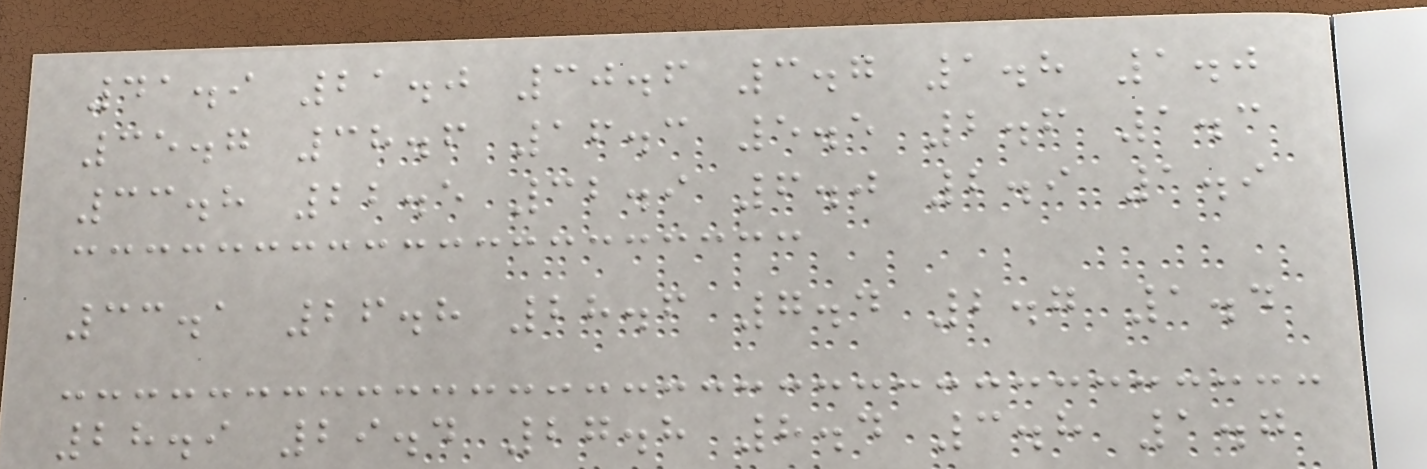41.9 21.0 30.6 3.7 1.8 1.0
35.7 38.6 16.3 5.5 2.6 1.3
33.8 22.5 32.9 6.0 2.9 1.9
33.1 26.8 28.6 7.4 2.7 1.4
28.9 29.4 27.8 8.4 3.8 1.7
